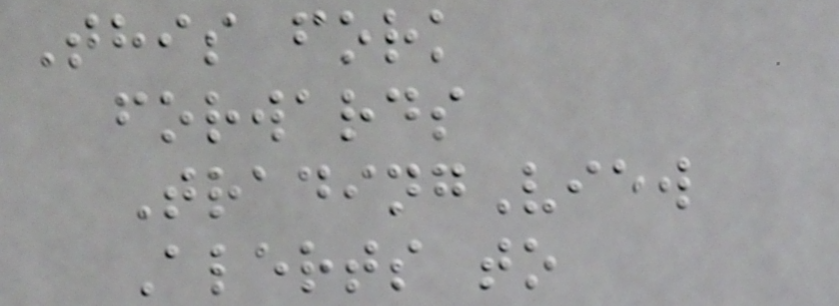This fork
forwards
TradingView
Alerts to
